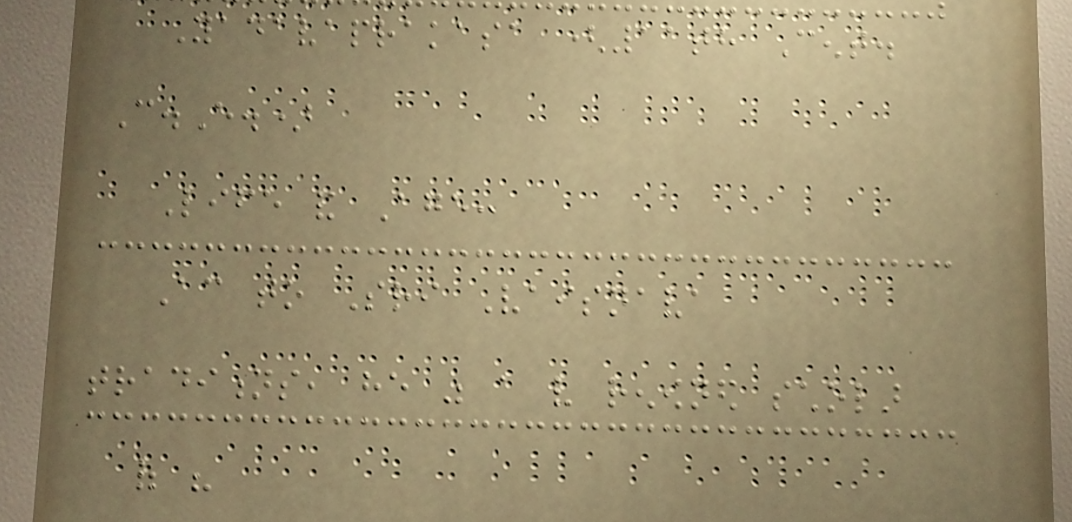Yadavaprakasa (11th Cent.
C.E.)
Life and Age:
According to Sri Vaisnava
traditions, he was a very renowned scholar
of his
